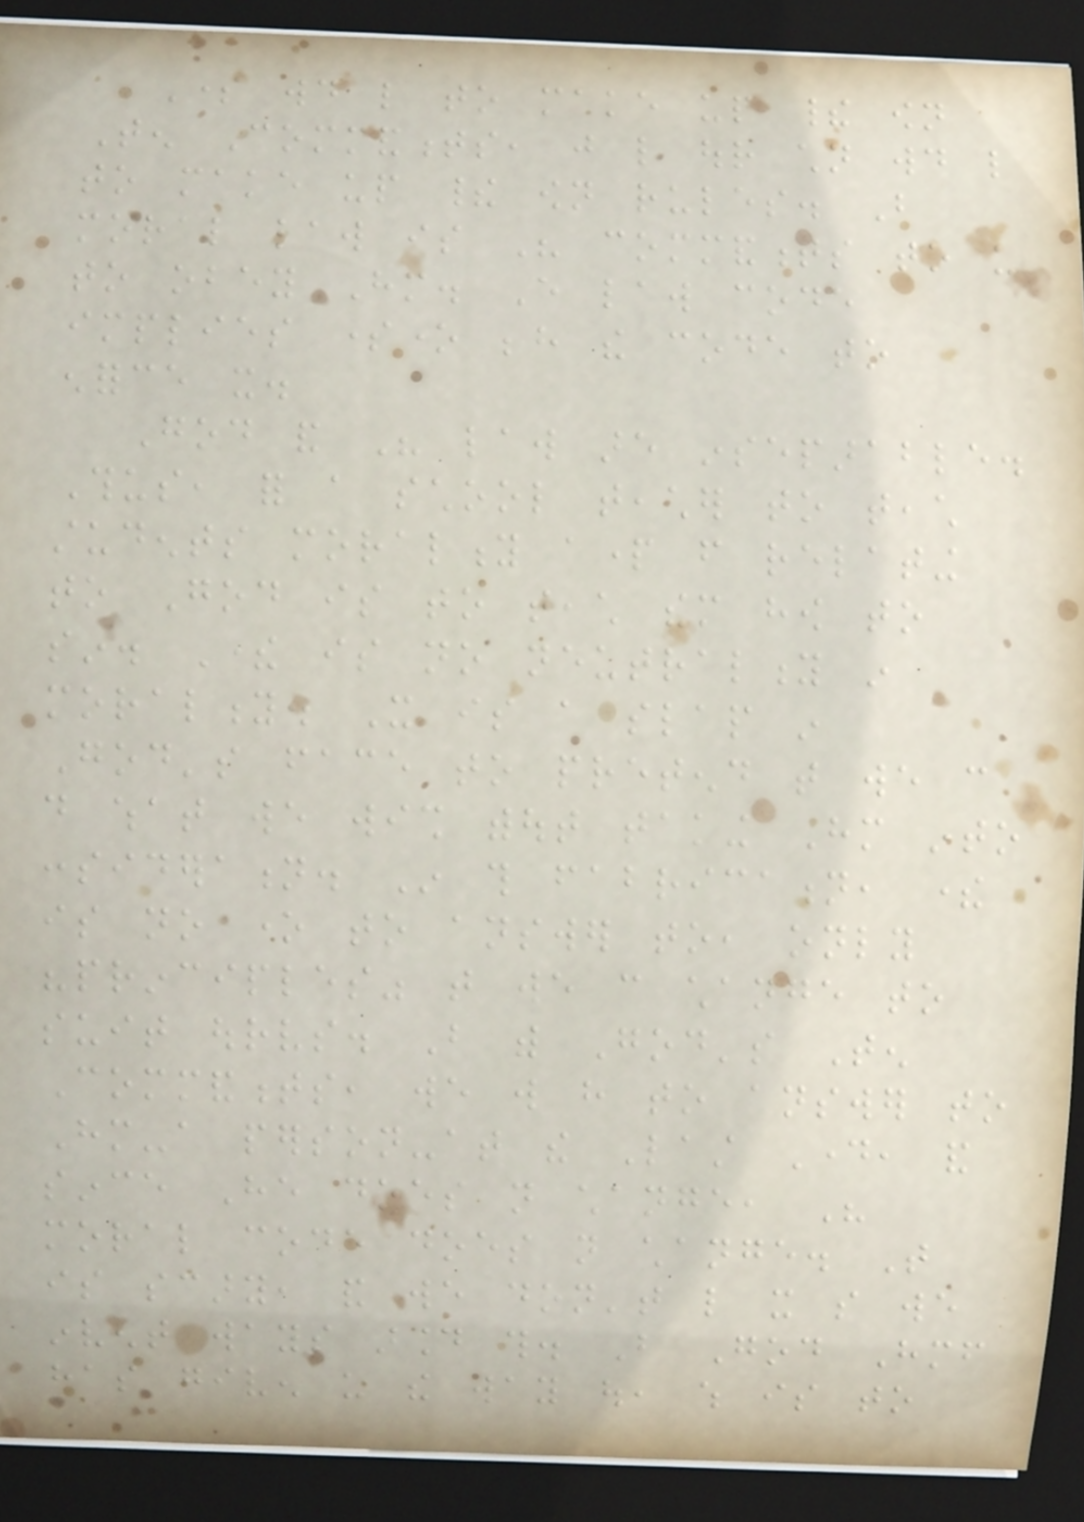Some would like to make up their own
Ten Commandments, just like our children would like
to make up their own rules. But
moral law is His commandments to us
to obey Him. Every law code
implies someone behind the code to
enforce it.
God and His law are inseparable.
Thus, for a school teacher to teach
students morality apart from relating
to God is to teach them how to
sin. There is no neutrality in
morality. It is a slap in
God's face to pretend that we can
do what we wish without taking Him into
consideration. In this fabrication, there
is no one to answer to, only
"principles" that we can change to
suit ourselves. But with God's Ten
Commandments, we will have to answer to
Him-a person-at the Last Day, and
since He does not change, His
moral code does not change. That
is scary, and we don't like it so we
invent ways around this. But God Himself
has given us the way out, which is to
